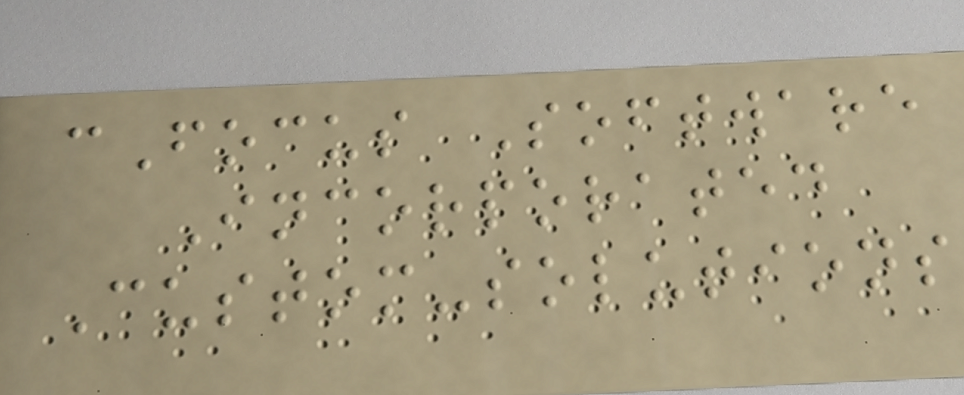cFocus Software
Incorporated
Custom-solutions
